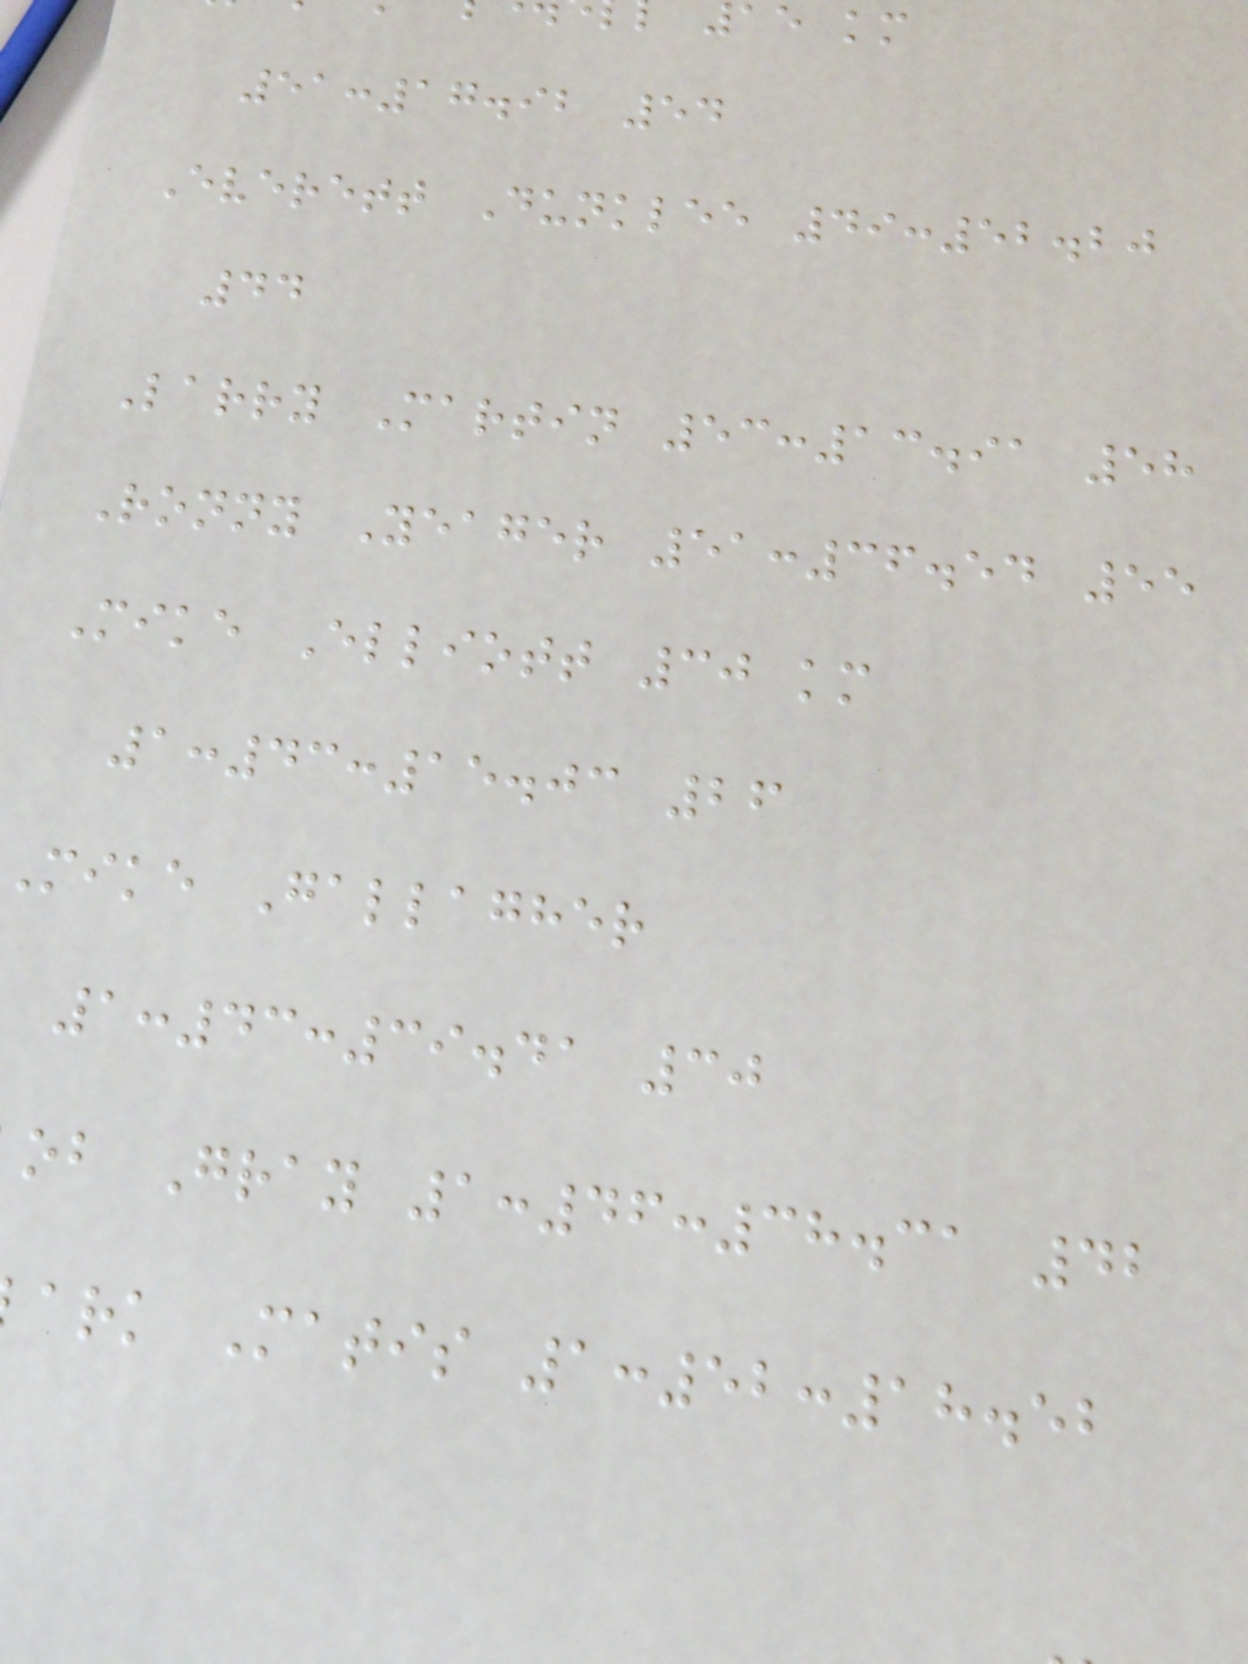51:17.92 54
Everett Dunklee 49:52.20
44
Larry Martin 53:13.91 58
Ronny Yeager 51:36.54 55
Mike Elliott 30 km
1:43:15.03 26
mike Gallagher
1:43:39.41 30
ob Gray 1:46:38.31 42
ark Matis 1:52:18.52
